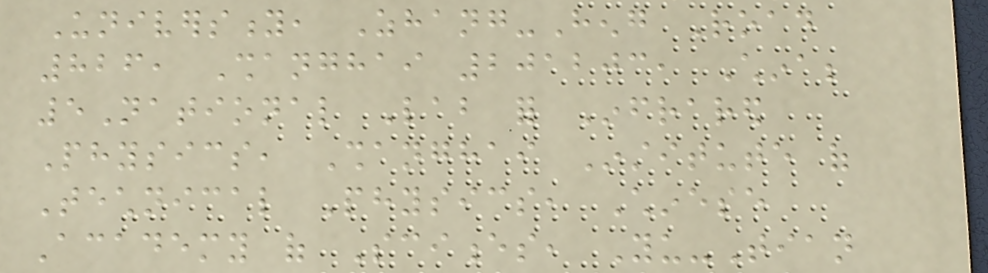University, Zhang-Heng Road
826, Shanghai 201203, China;
5National Lab for Infrared
Physics, Shanghai Institute of
Technical Physics, Chinese
Academy of Sciences, Yu-Tian
